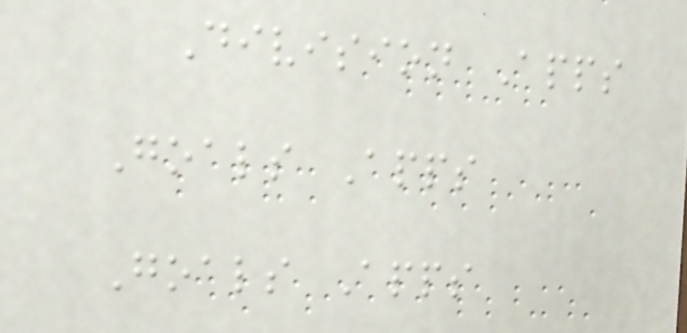Division Apps
Goals Apps
Goals Apps
